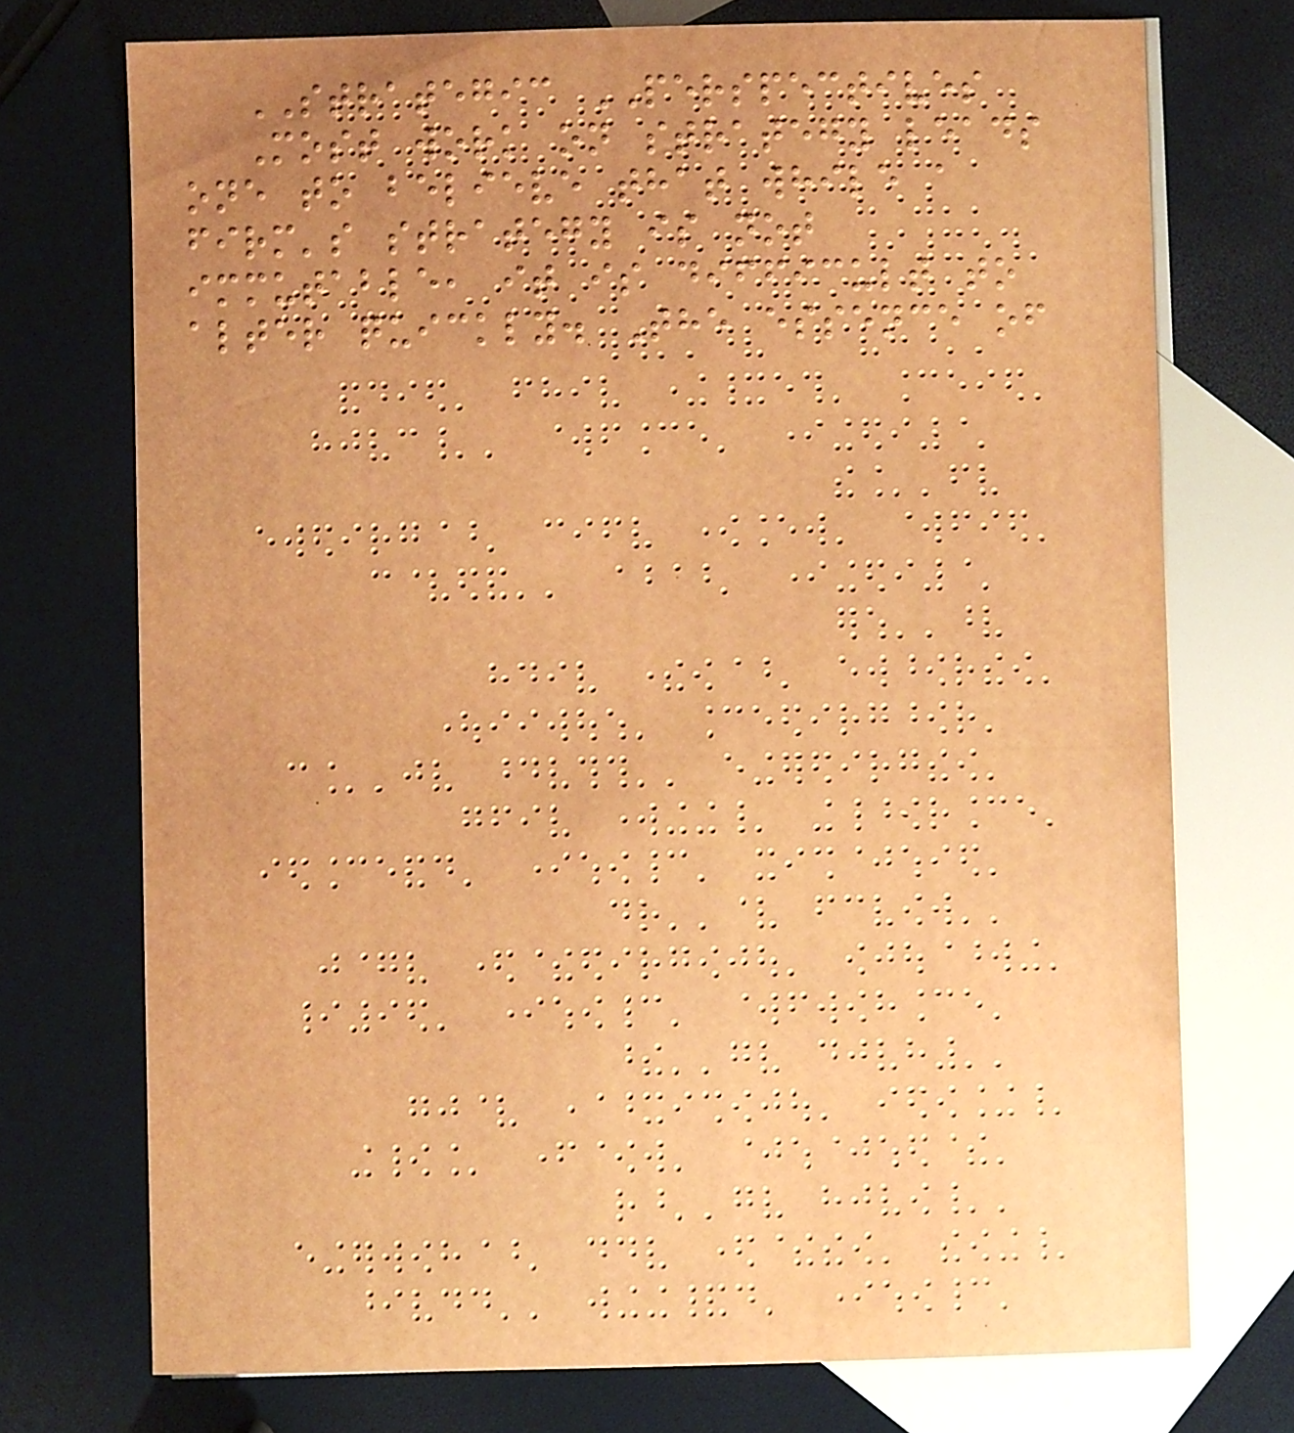STRATEGIC PERSPECTIVES
Most work on strategy leads
one to believe that while a
firm's strategy is not
immutable, it is difficult to
alter quickly. The essence of
